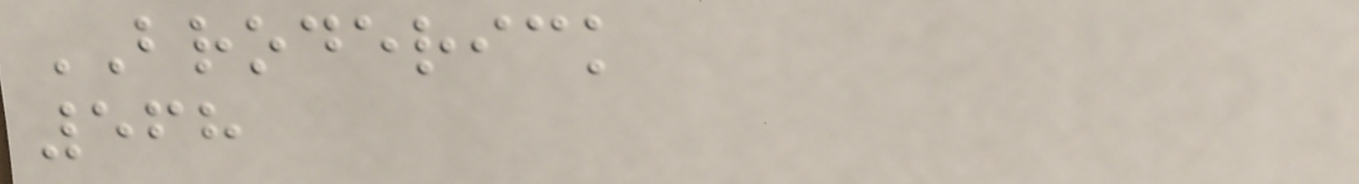BRODERICK
568
